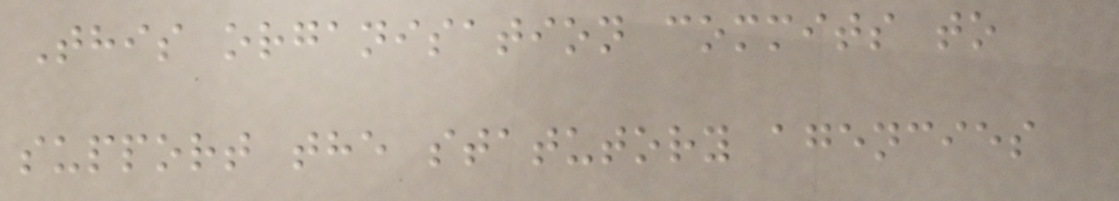This organisation commits to
support the statutory agencies
